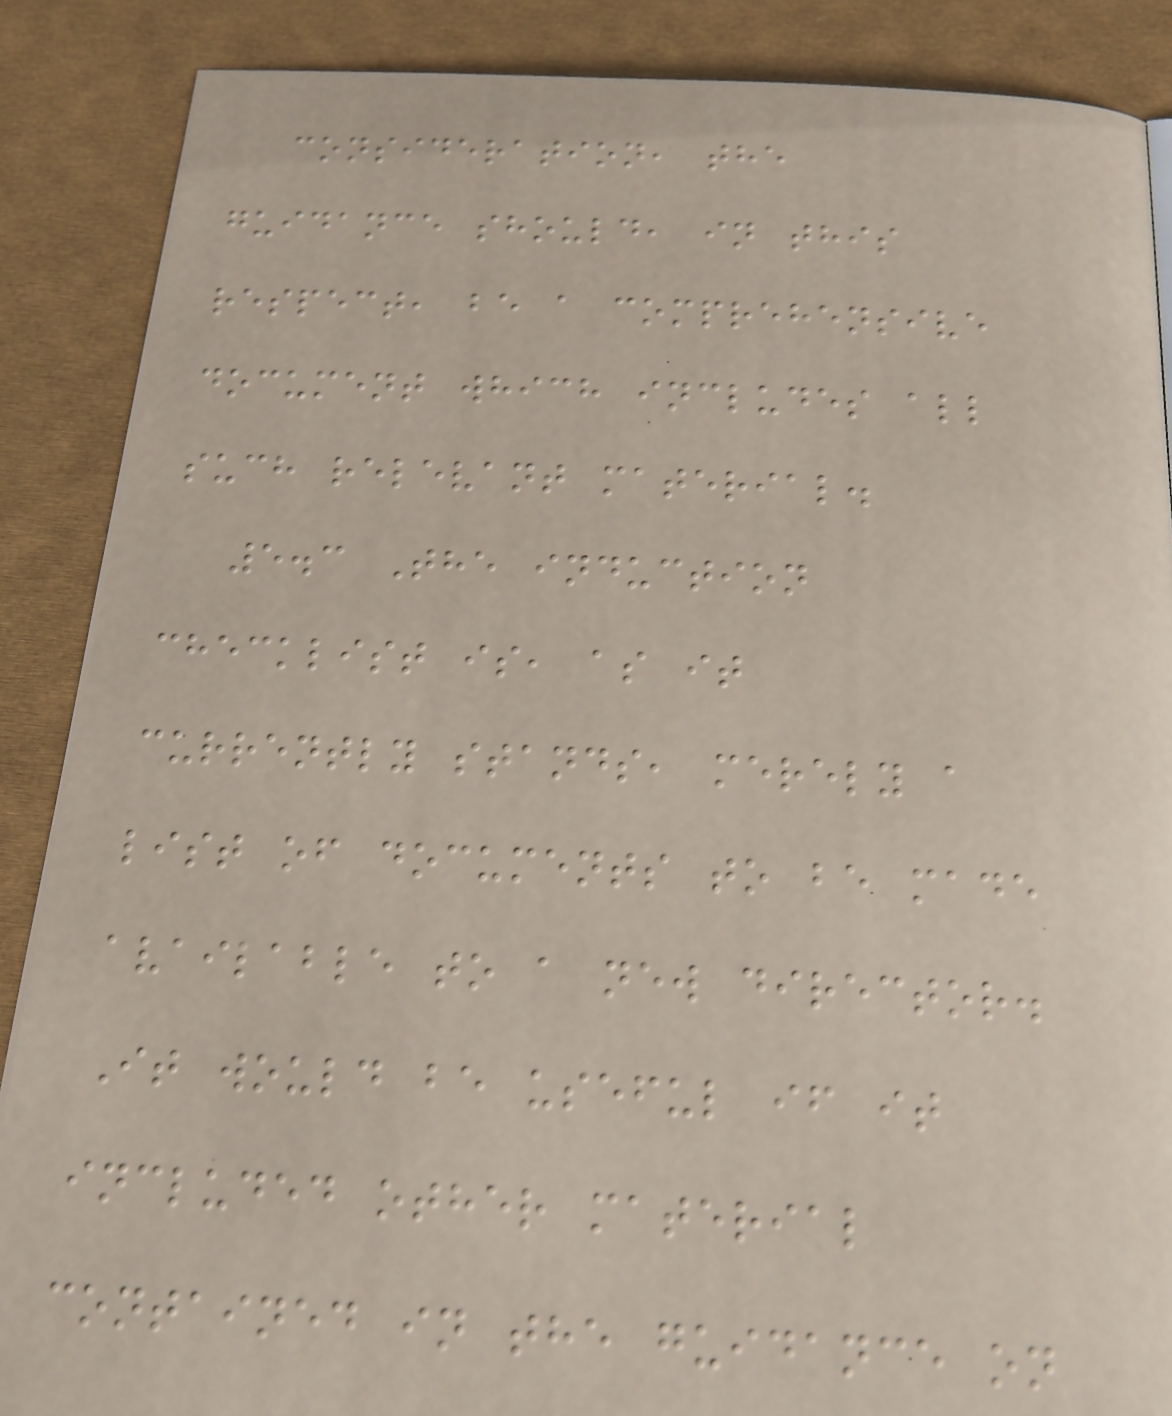consideration, the
guidance should, in this
respect, be a comprehensive
document which includes all
such relevant material.
5.3 The induction
checklist is, as it
currently stands, merely a
list of documents to be made
available to a new director.
It would be useful if it
included other material
contained in the guidance on
